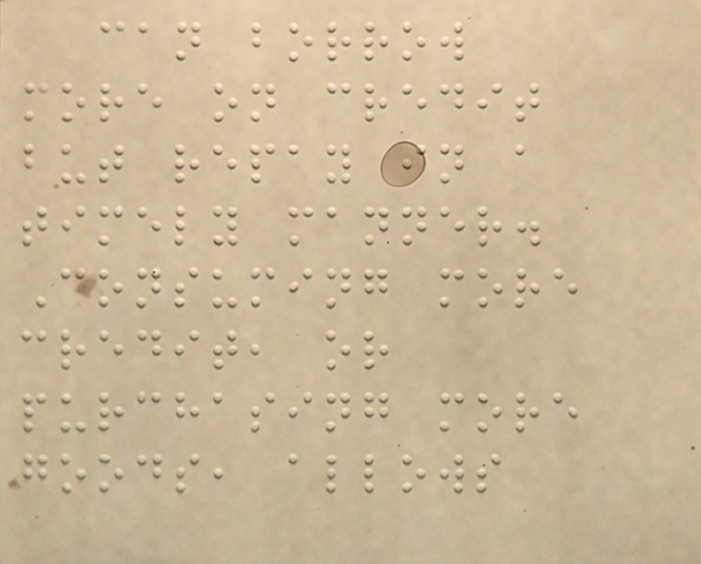can borrow
more on credit
but repay in a
timely manner.
Consuming more
credit, or
purchasing more
goods, allows
